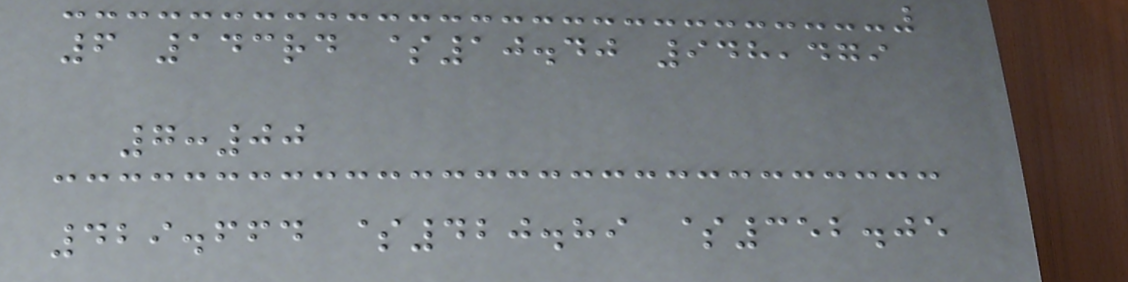6 143rd $10.40 948,479
7:00
429.664 $420.89 $352.05
